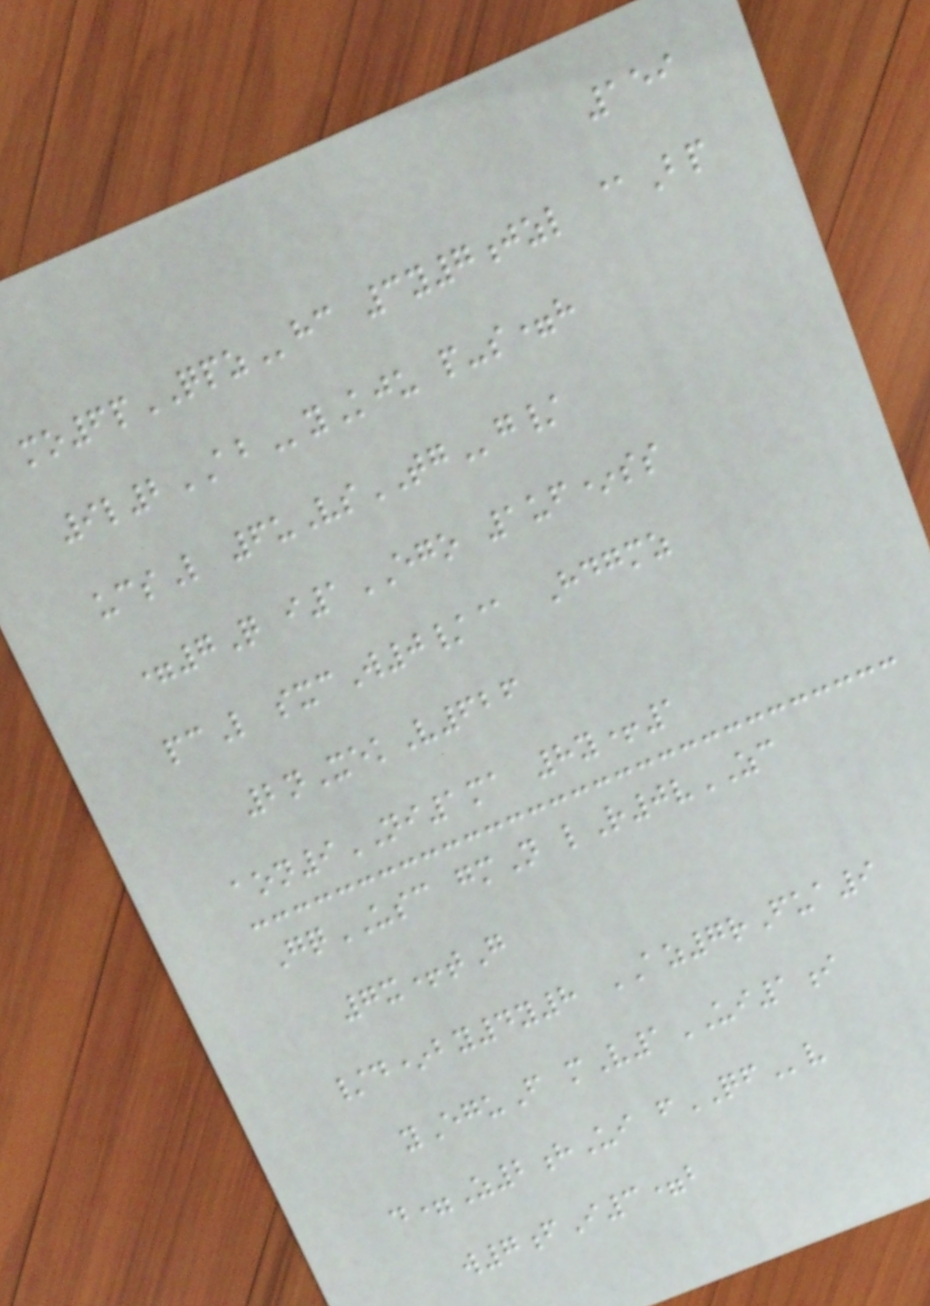159
mo6pQPZhc 3y7jzl @Bp
9l2AByKju p-s=h
ucsL 6uVsTGg/
=7Q i1EGO 1uf*ss
pcL sxcW0/@ Hdgmz
2nXekV626
aon9NI1ma 8y+1
GqUSC gmN lR0vZC
7x+tG
/d*by4y8 AZ7rFua9
yEguF mV1UI1i
d=Z2hUi fQFv
w7fI3=b
